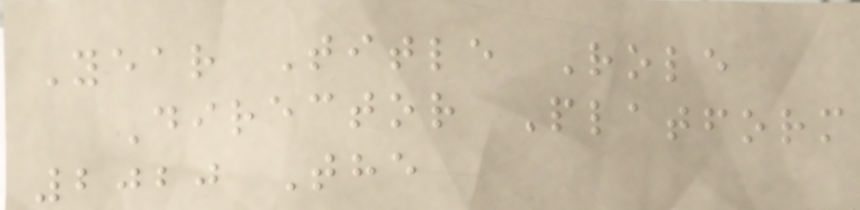Year Title Role
Director Platform
2020 The
